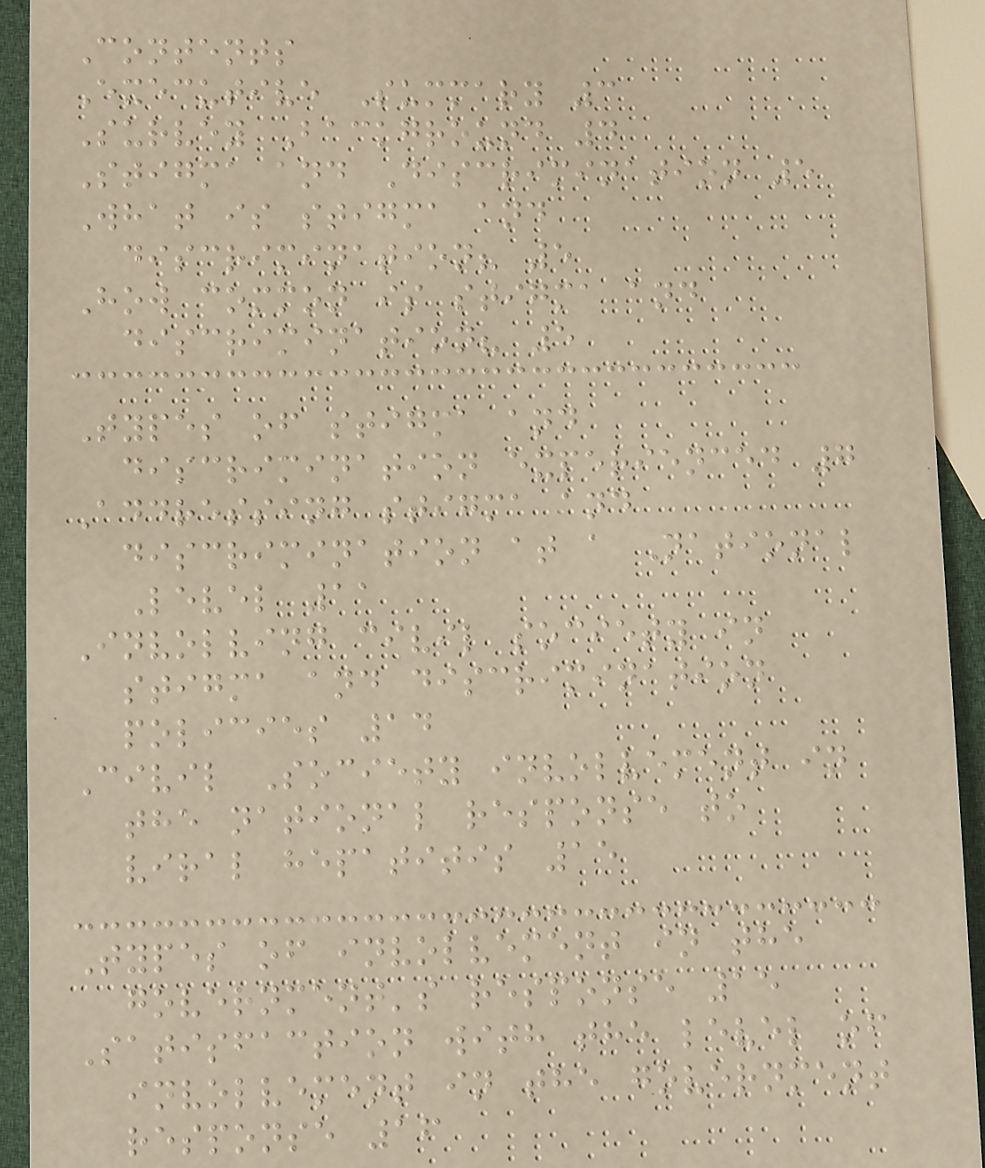Contents
Executive Summary 3
Survey Background 4
Stigma and Discrimination 5
What is stigma and
discrimination? 5
How common is stigma and
discrimination? 5
Types of stigma and
discrimination experienced 7
Addressing stigma and
discrimination at a National
Level 11
Involving civil society in
stigma and discrimination
policies 14
Civil Society involvement in
the national response to
viral hepatitis 15
Types of involvement in the
government's response 15
Satisfaction with the level of
involvement in the government
response 16
